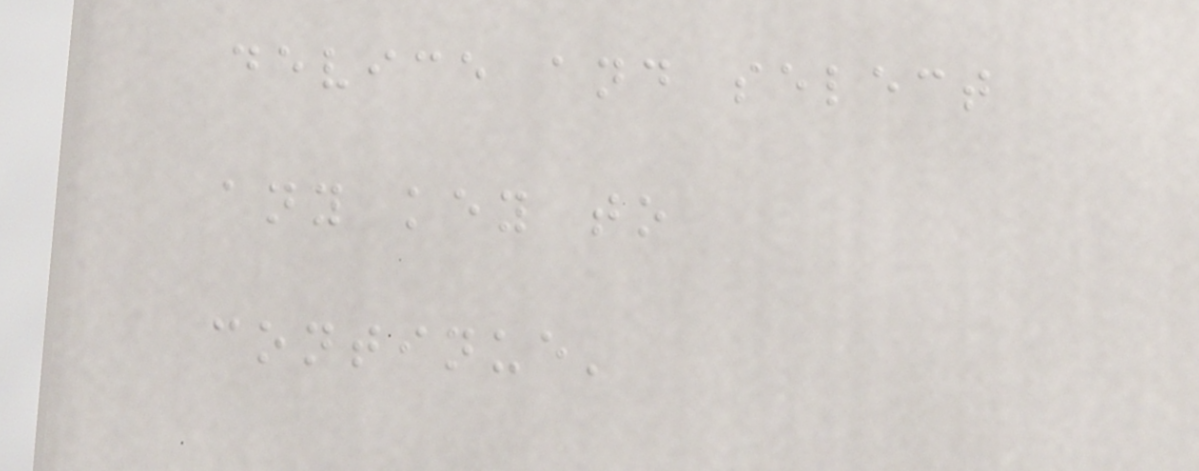device and select
any key to
continue'
